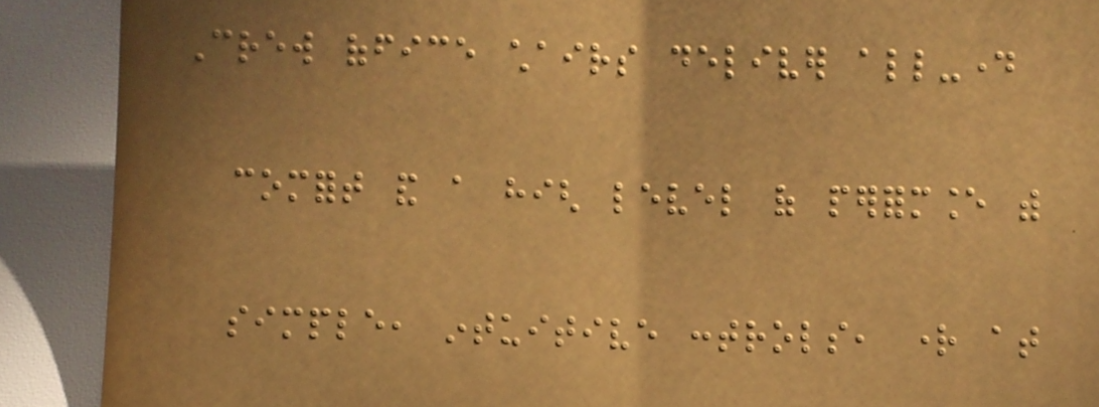Crew office chairs deliver all-day
comfort and a high level of performance with
simple, intuitive controls, right at
